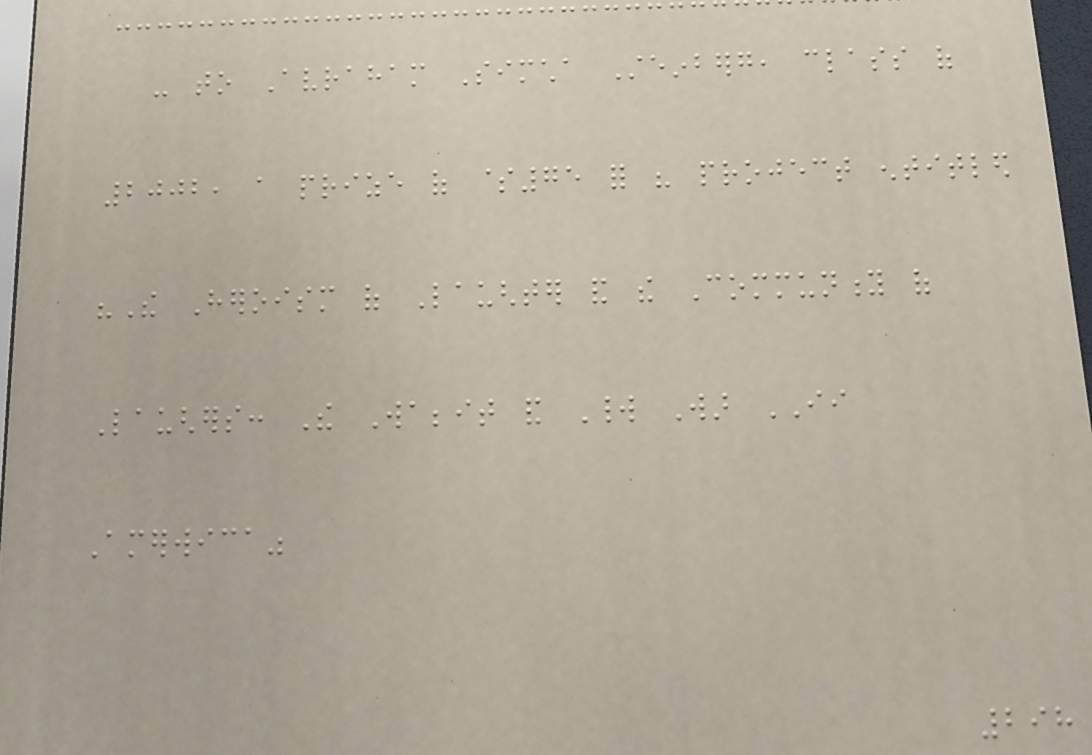- to Avraham Simcha Steinberg, class of
2002, a prize of $75 for his project entitled
"The Heroism of Laughter and the Community of
Laughers: The Wabbit and World War II
Amerwica"
298
